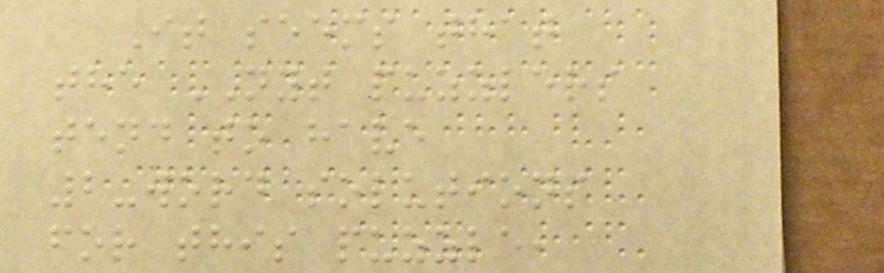It seems that
the NYT puzzlers
tend to have
2-word solutions
for this puzzle,
